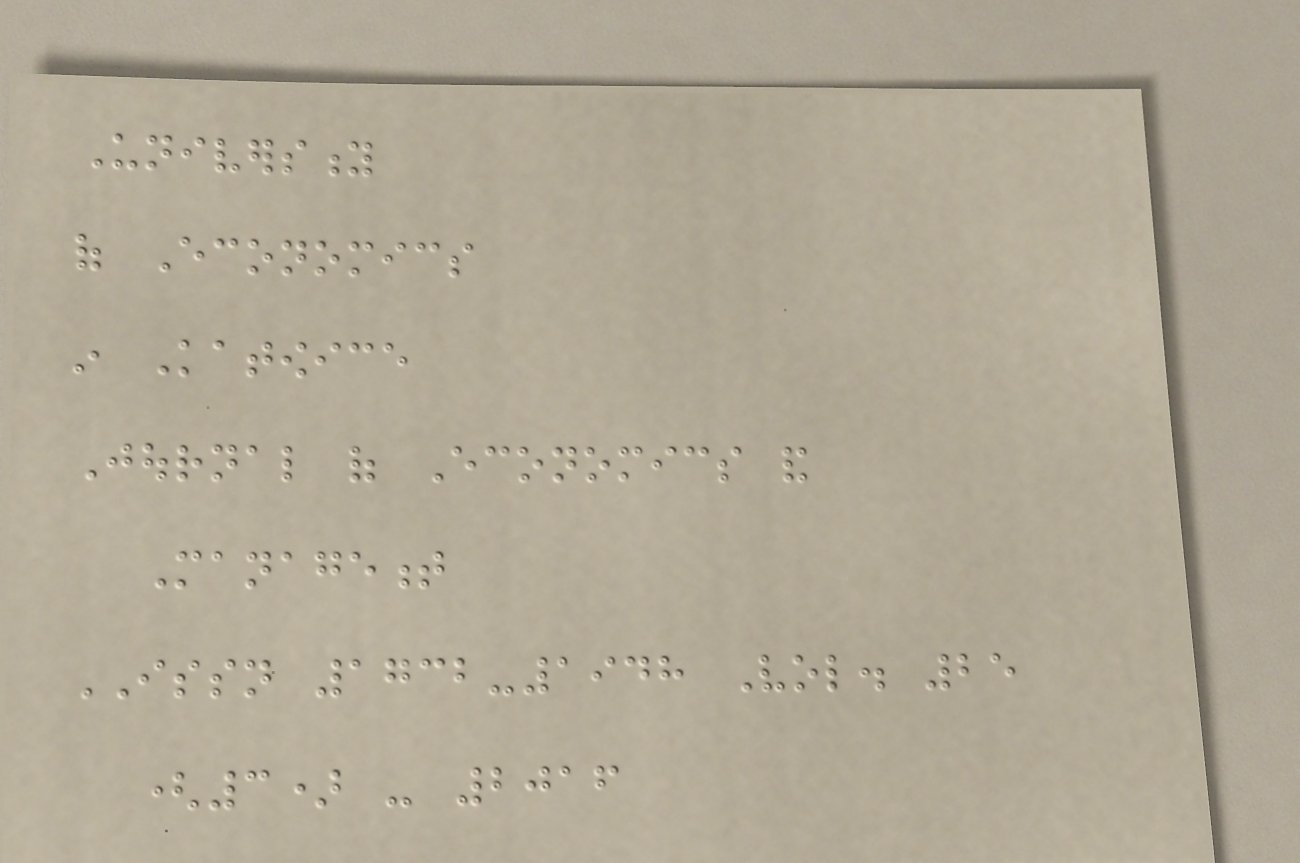University
of Economics
in Katowice
Journal of Economics and
Management
ISSN 1732-1948 Vol. 25
(3) - 2016
